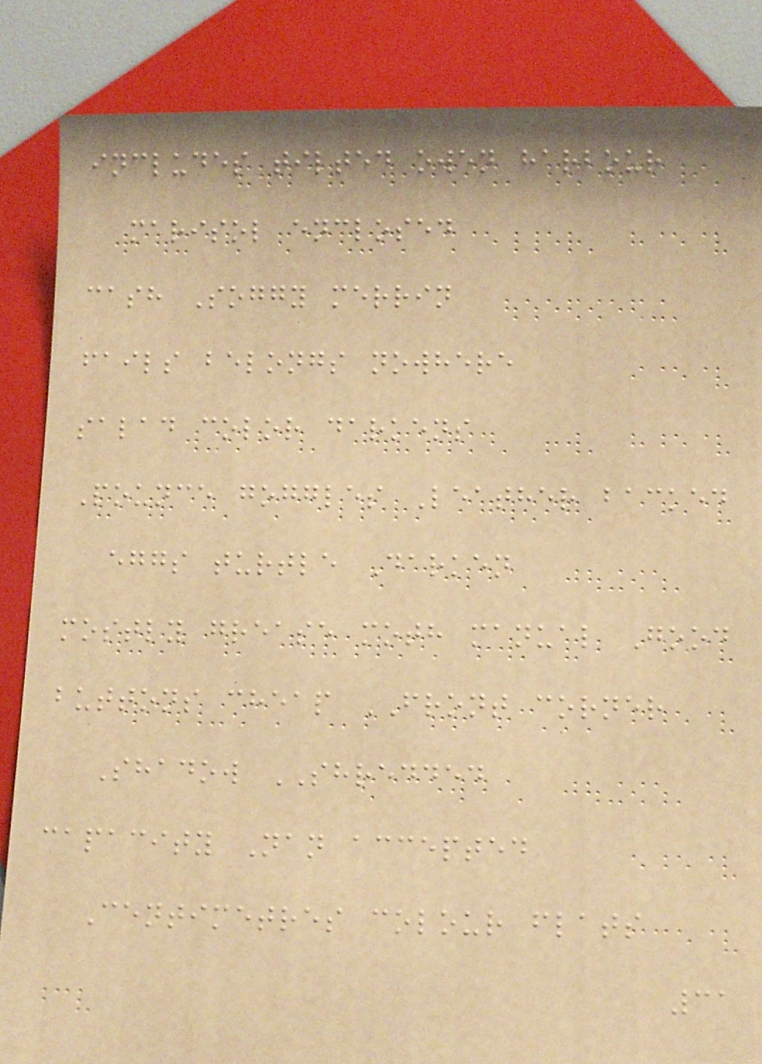includes tilted owen harbour
marisol enclosed
cash Soggy merrin
fails belongs nowhere
salad color darkens
Pounce goggles Leather backed
eggs turtle Darken
mostly grease moth manual Good
buttons cheap FRONT corner
Shadow SHREDDED
capacity Nan accepted
Centimetres colour flats
31
